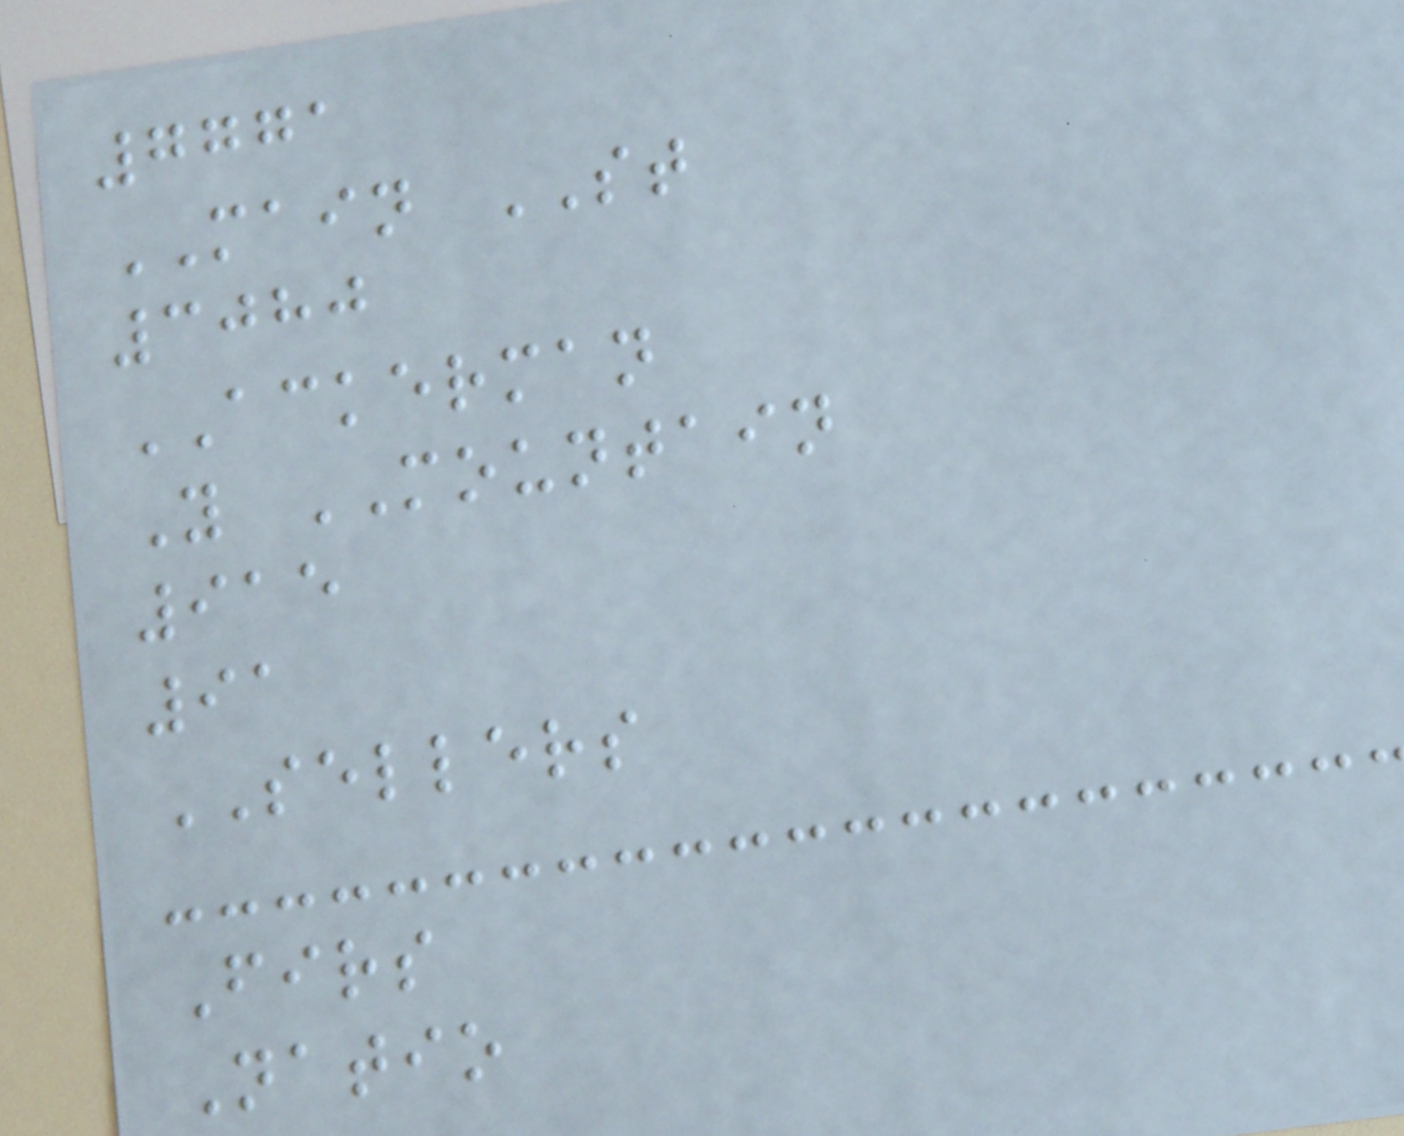7771
MAIN ST
3080
ACKERMAN
Y MOUNTAIN
915
91
SELLERS
Firs
Natio
